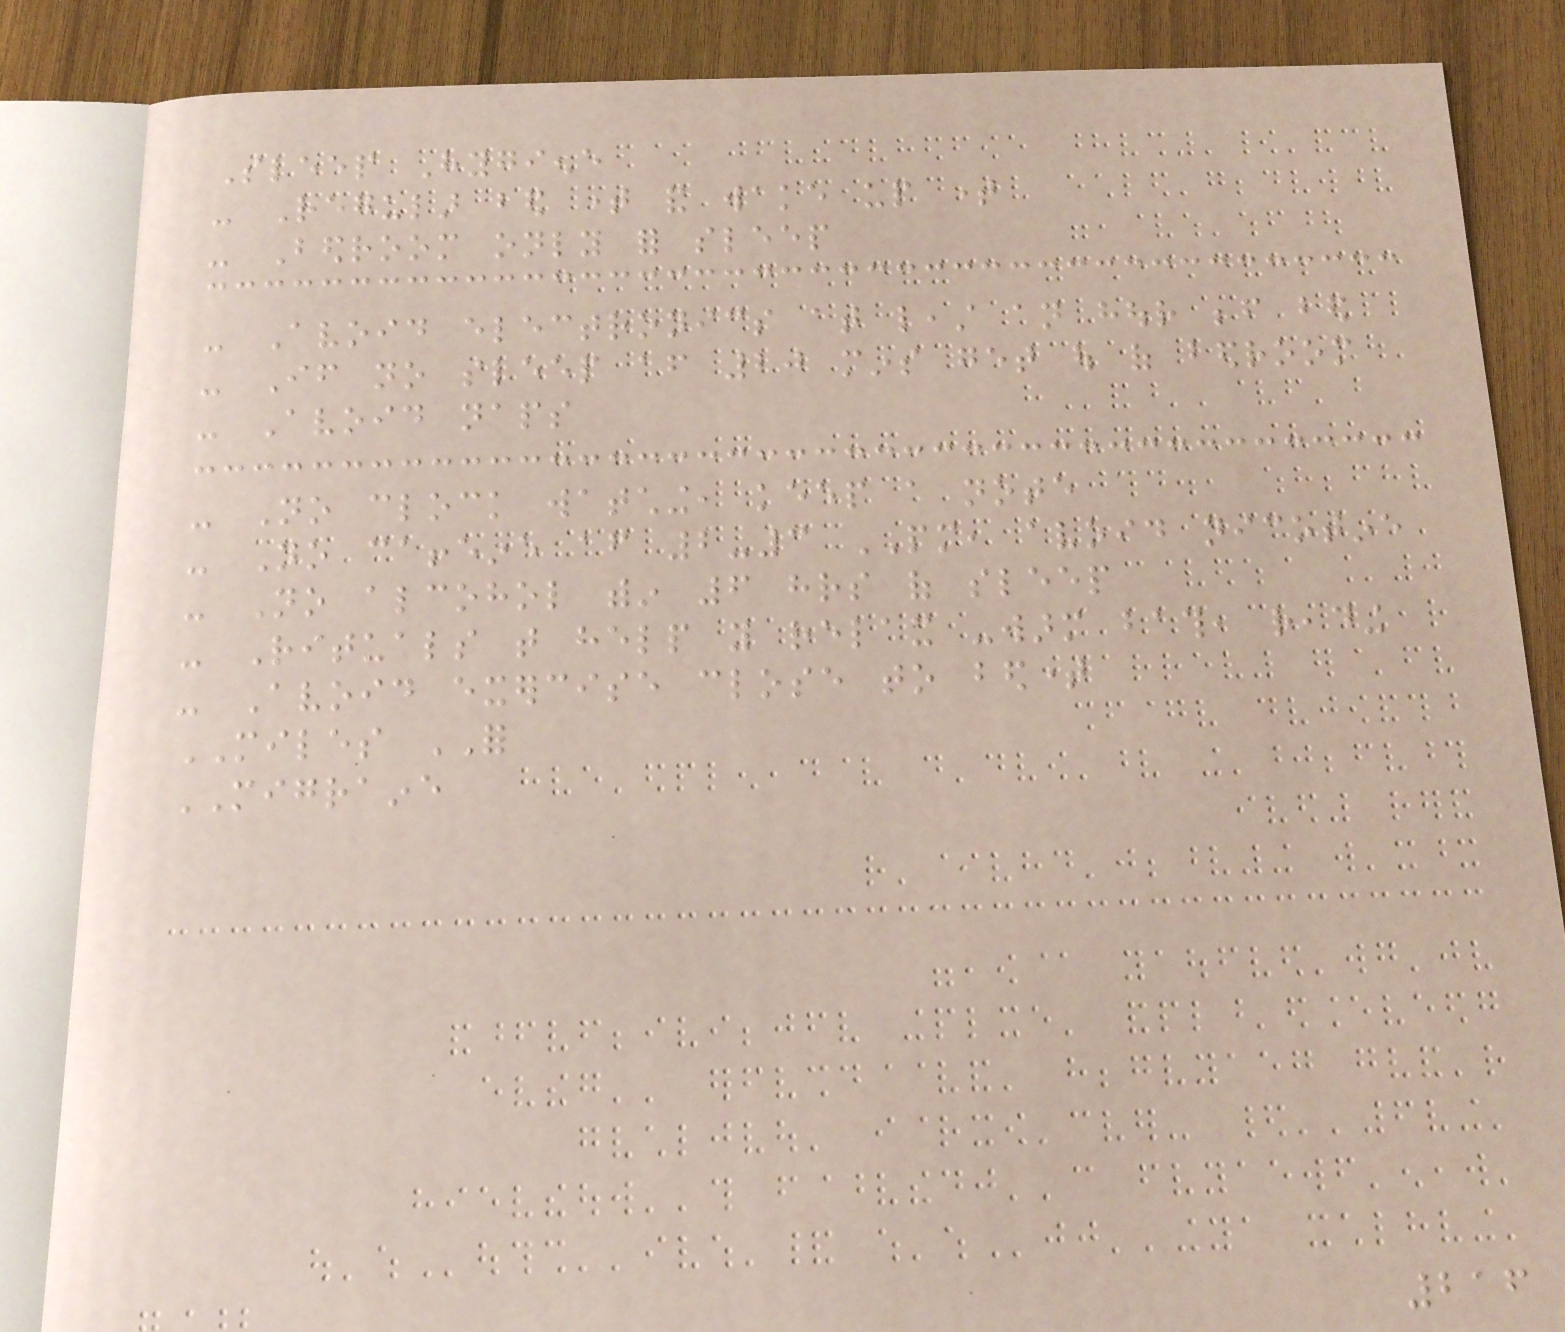Sleep Hygiene
- Regular bed time and wake up time
- Bedroom only for sleep
- Avoid electronics at least an hour before bed
- If no sleep after 20 mins get out of bedroom
- Avoid naps
- No clock watching, keep a note
- No caffeine after 2-3 PM, avoid nicotine
- No alcohol within 6 hrs of sleep
- Rituals that help you relax -warm bath, reading
- Avoid exercise close to bedtime
MILES FOR
MIGRAINE
216
